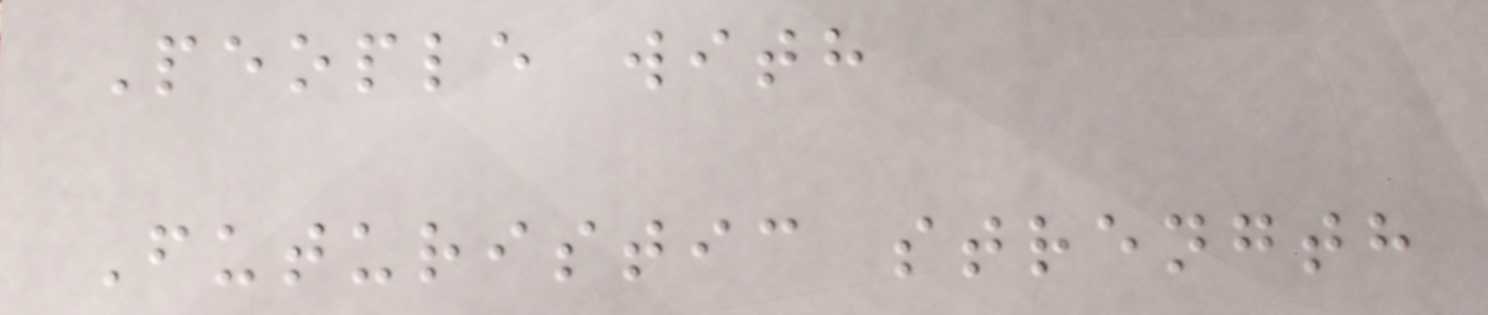People with
Futuristic strength
